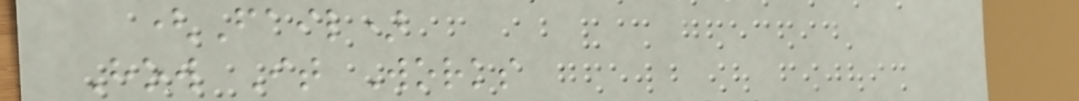(Fail)
How It Works
